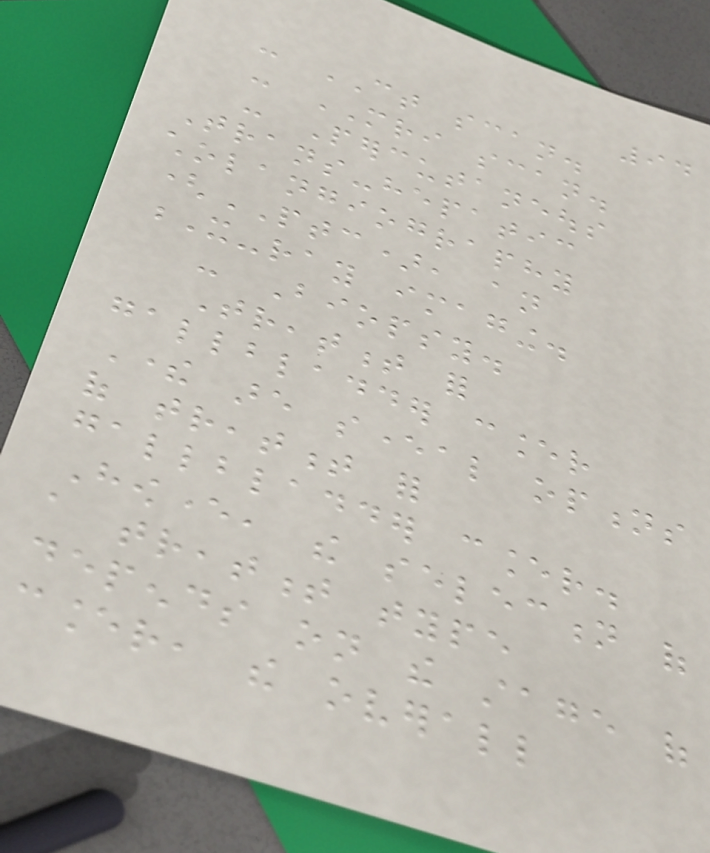94
- CT scan.
- MRI scan.
- Percutaneous
Trans-hepatic
cholangiography
(PTC), an
X-ray imaging.
- Biopsy.
Treatment for
gallbladder cancer
There are several options
of treatment for
gallbladder cancer.
However, the selection of
a treatment type
depends on the stage of
cancer, the overall
